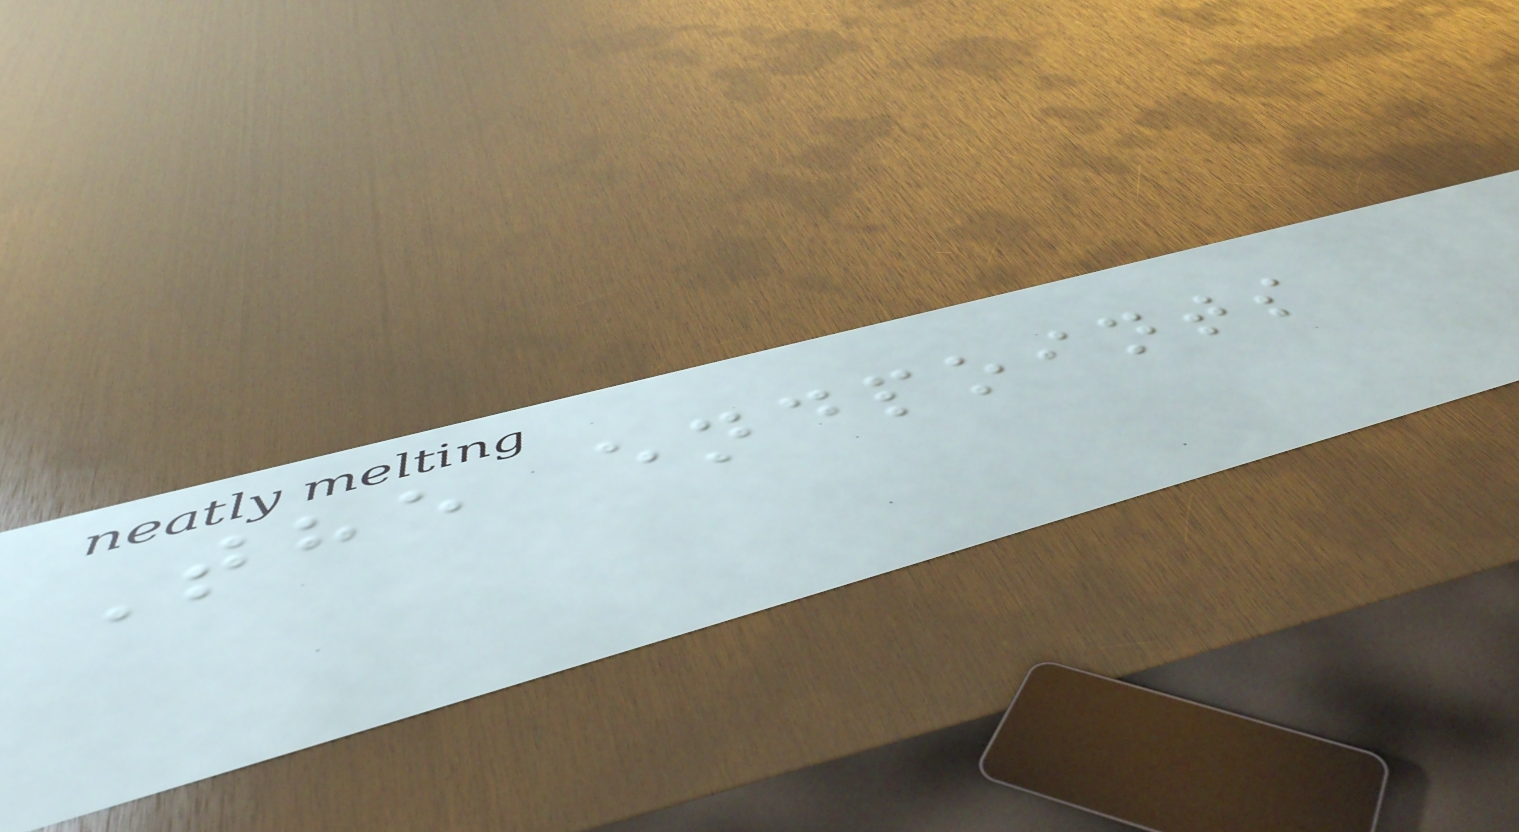The endpoints
